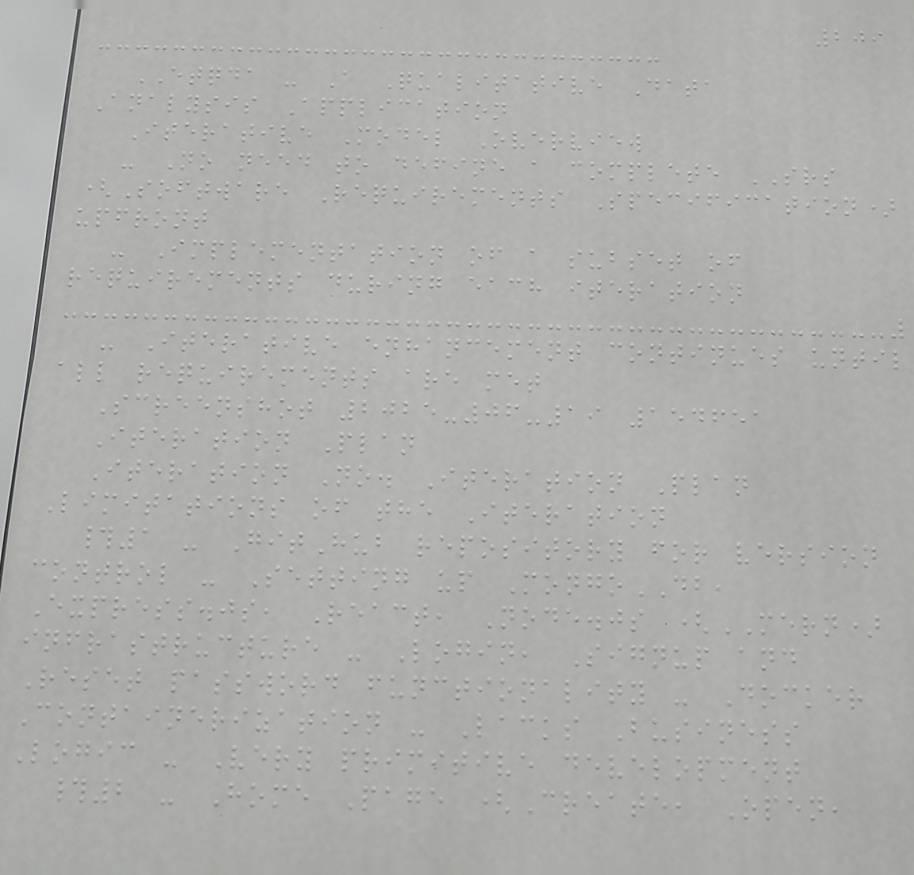209
ETQDA - A Qualitative Data
Analysis Application
Iterative Model Overview
- No need to define a complete SRS
(Software Requirements Specification)
upfront
- Implementation of a subset of
requirements during each iteration
- Iterative enhancement continues until
all requirements are met
Screenshot 2025-06-19 154651
Iteration Plan
Iteration No. Iteration Plan
Limitations of the Iteration
#1 - GitHub repository for version
control - Setting up MongoDB,
Express.js, React, Node.js (MERN)
infrastructure - Login, Signup and
Reset password functionality - Docker
Containerization - Lacks Business
Logic - Very primitive development
#2 - Home Page (Create, Open,
